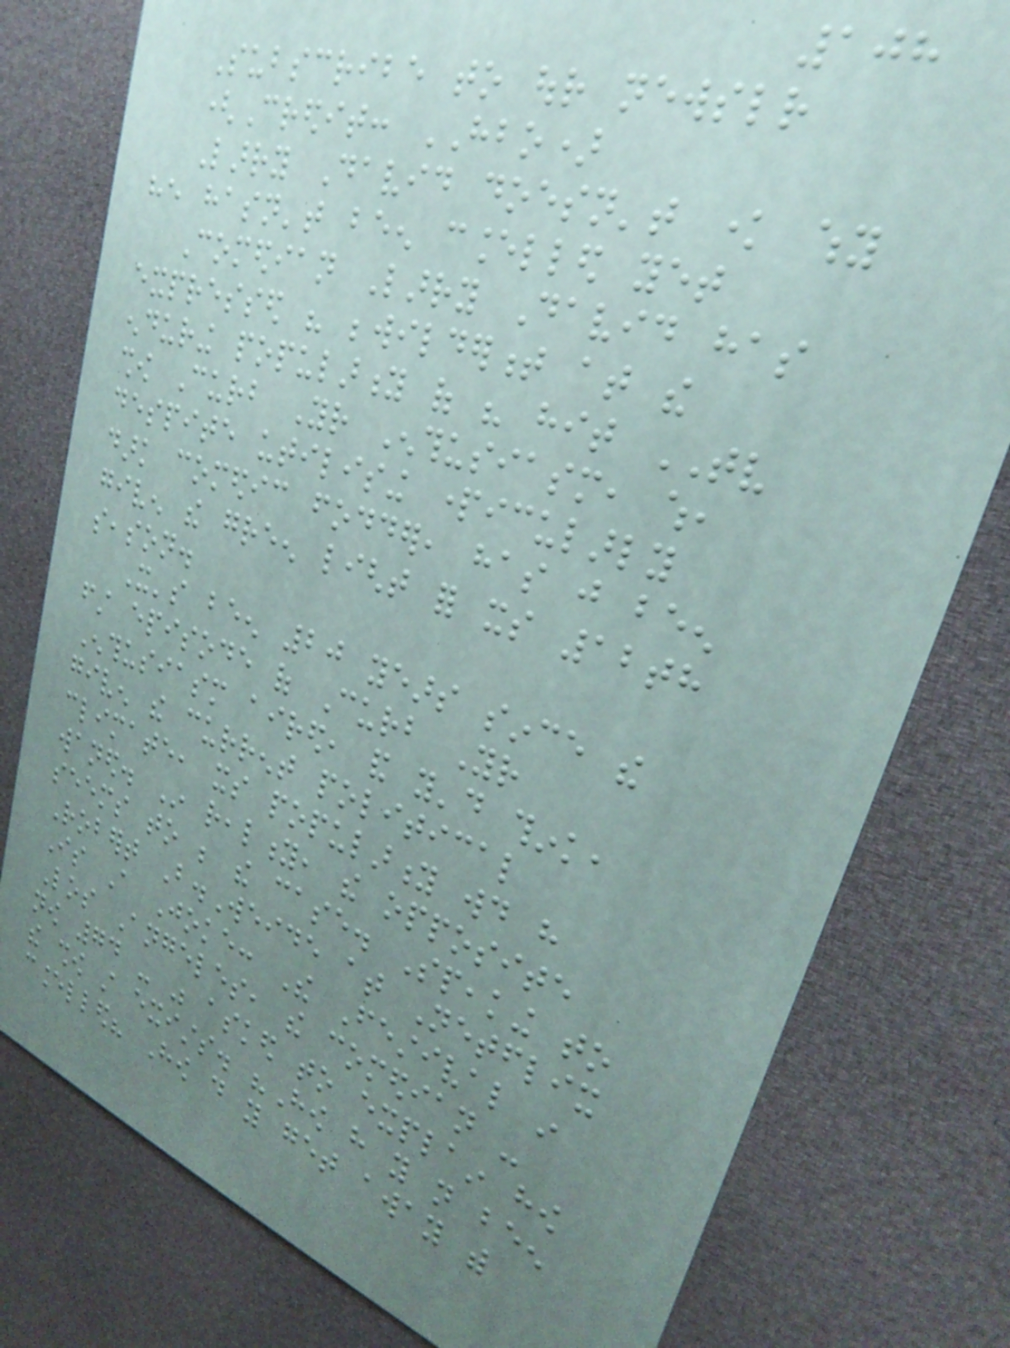108
Subscribe to our newsletter
(Credit: HBO)
Larry David doesn't know why
he hasn't been cancelled yet
Comedian Larry David has
expressed his bewilderment at the
enduring popularity of his hit TV
show Curb Your Enthusiasm, which,
despite utilising particularly
dark comedic fodder, has just been
given the green light for its 12th
season.
It's been 20 years since the
first episode of Curb Your
Enthusiasm aired, and you'd think,
given the current political
climate, its popularity would have
waned. In reality, the opposite
seems to be the case. Speaking to
Robert B.Weide at Netflix
Is A Joke: The Festival in
Los Angeles, the comedian -
now 74 - was asked to explain how
the show still exists. "How have you not been
cancelled? How do you get away with
